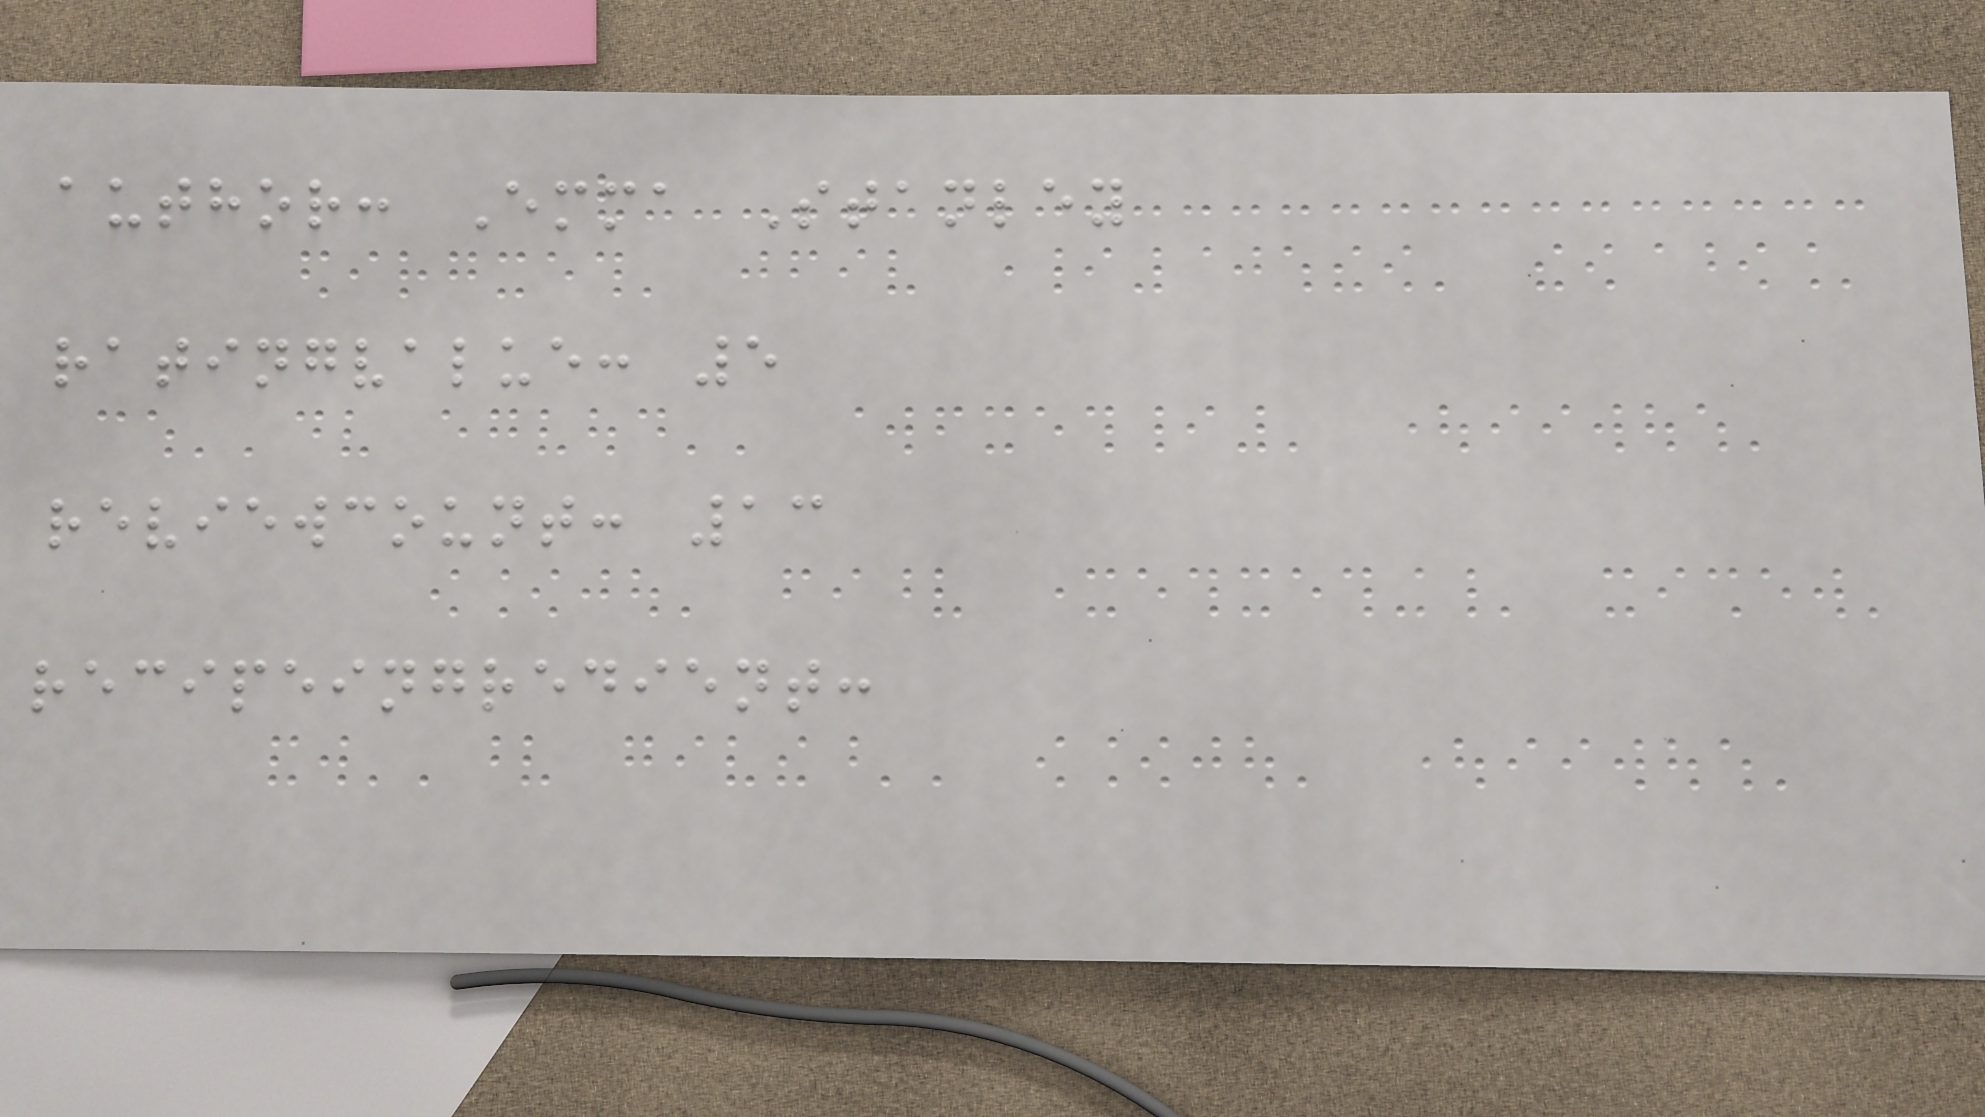author: Emma Stanley
ratingvalue: 5
reviewcount: 13
recipeingredient:
